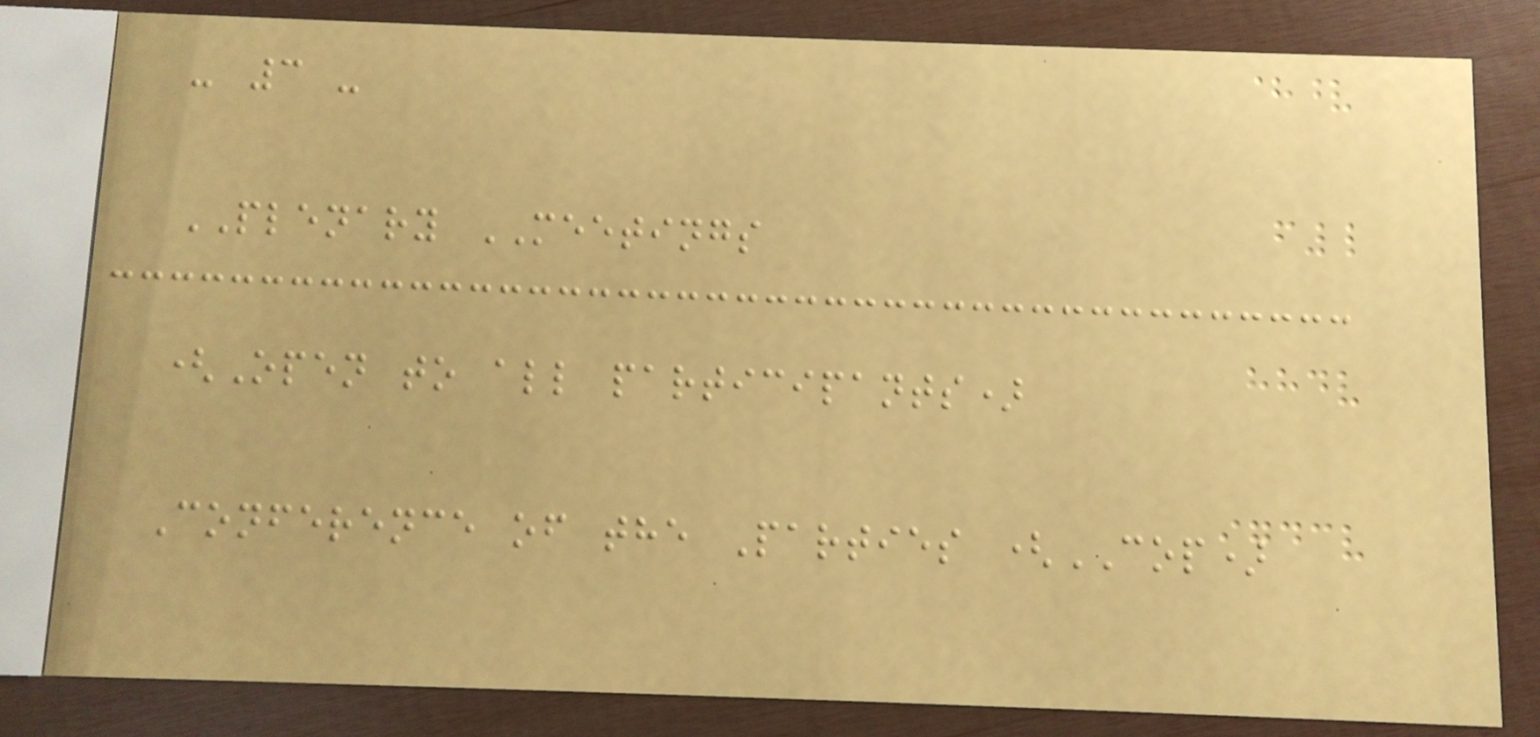- 3 -
PLENARY MEETINGS
(Open to all participants)
Conference of the Parties (COP)
